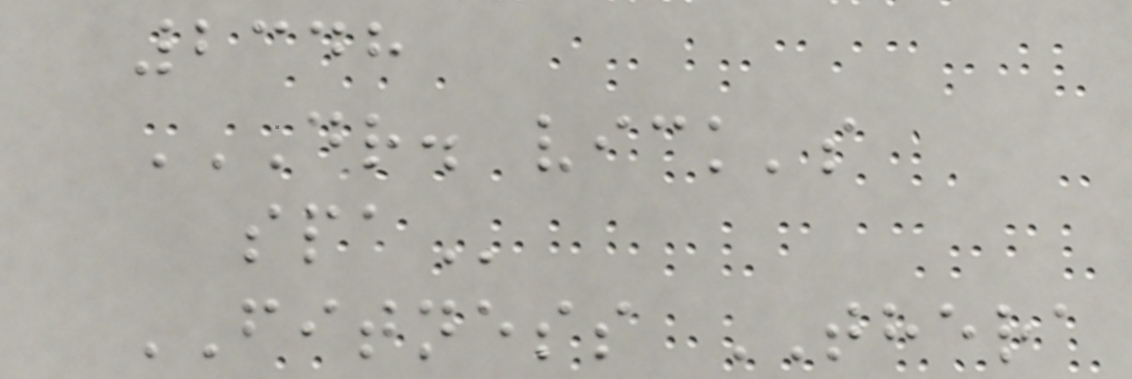2348
DR. VICK'S
SPA
FITNESS THERA
